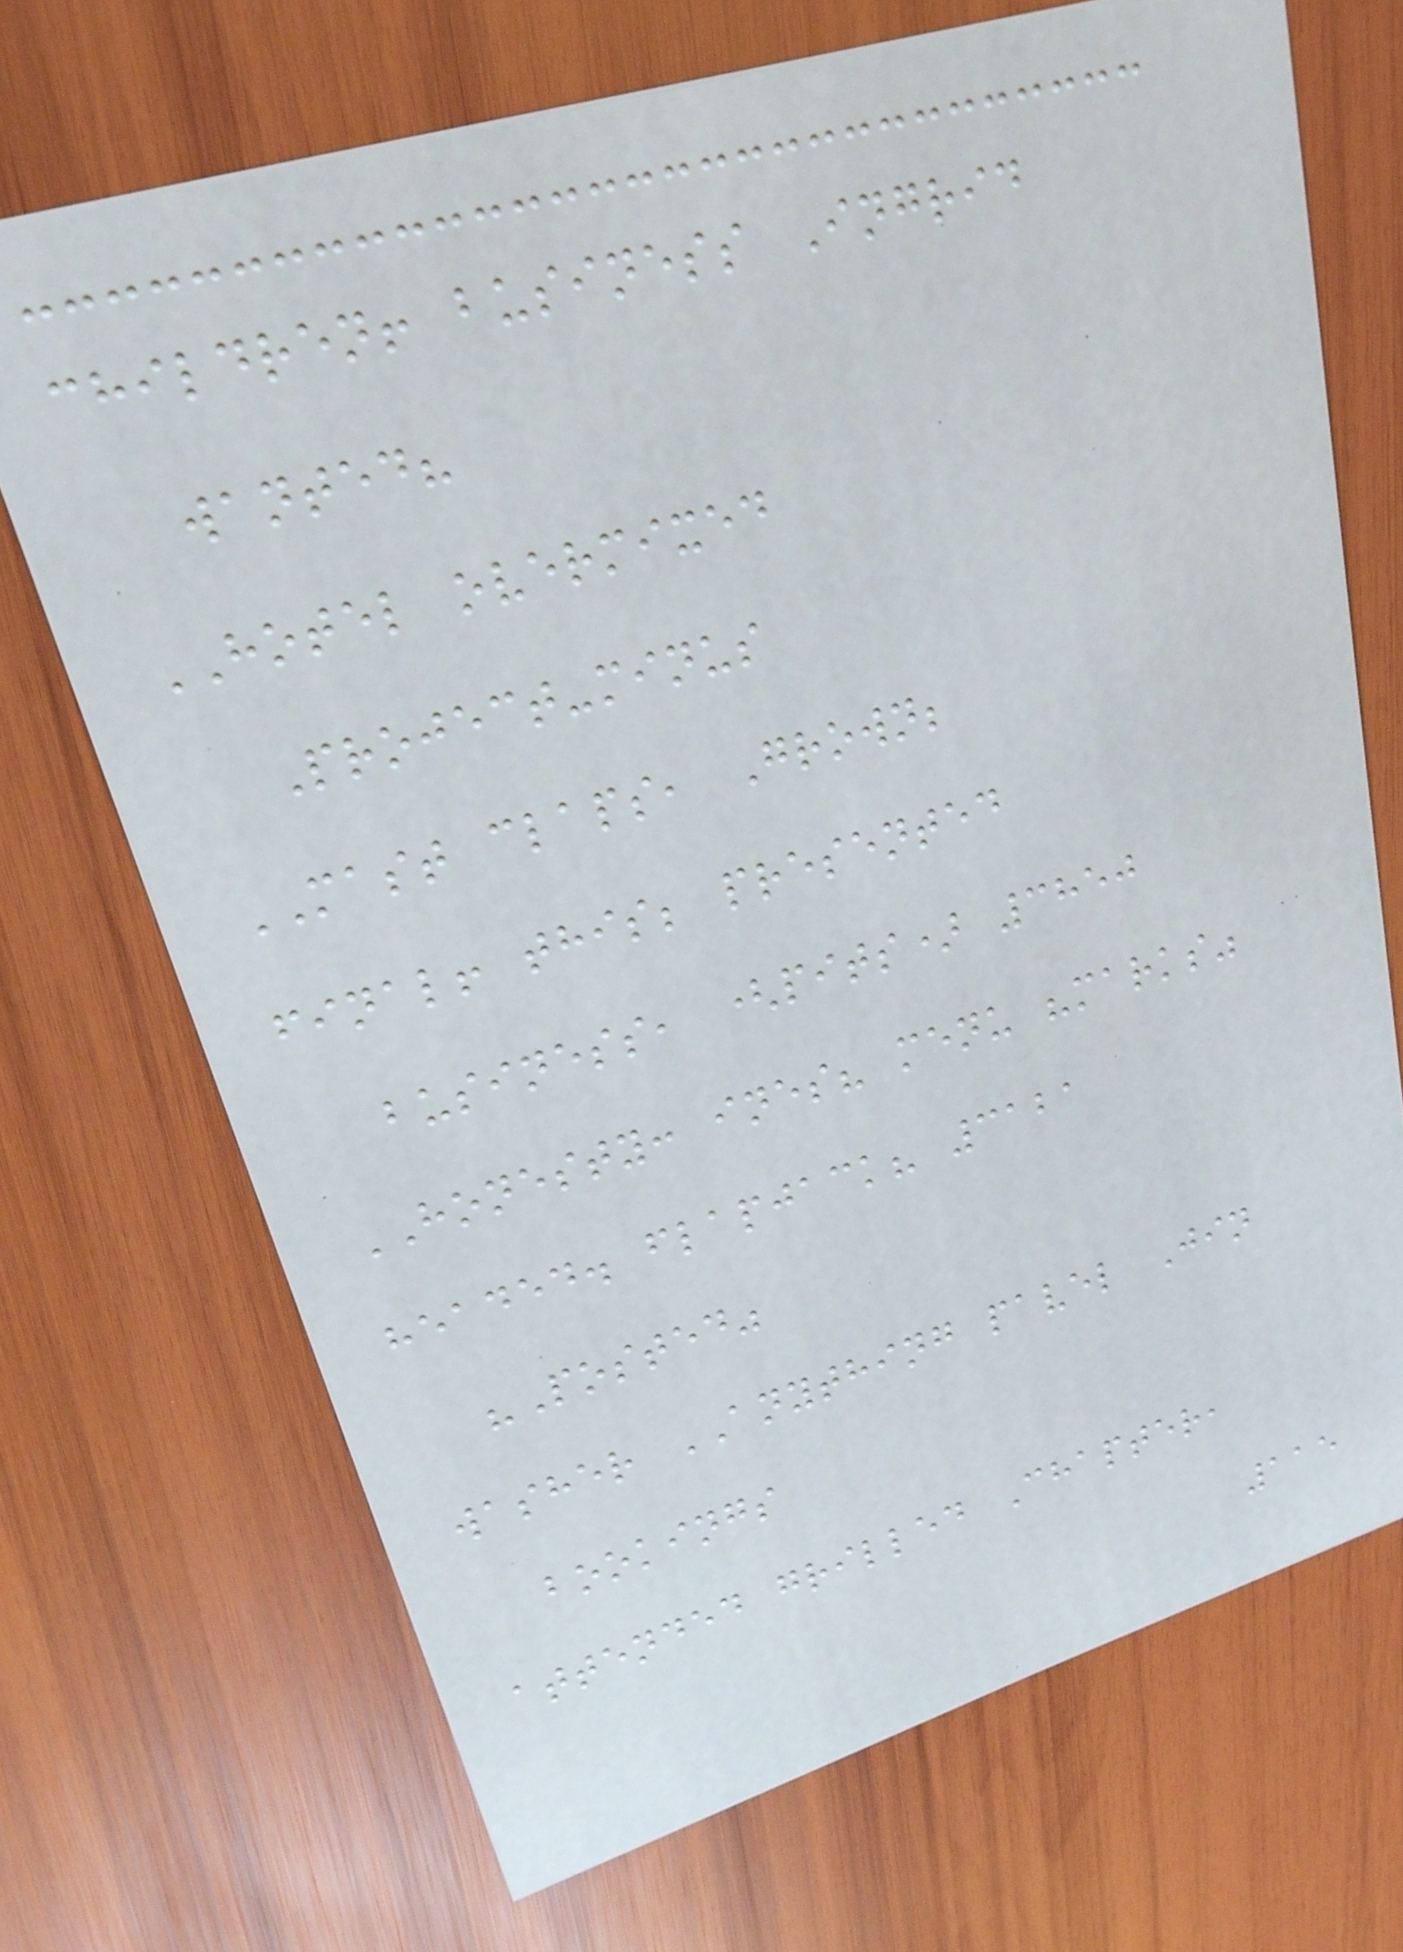children! business Ingrid
wanted?
HOTEL overmixed
Project-minus
MAST claps, Grown;
final! this; presented
business, (pits) 3850
HONESTY: ines? menu "marks"
headed. flapjack? 3121
"Posted"
washer ANYTHING pavel Jin
bookings
attended grilled Chapter,
115
